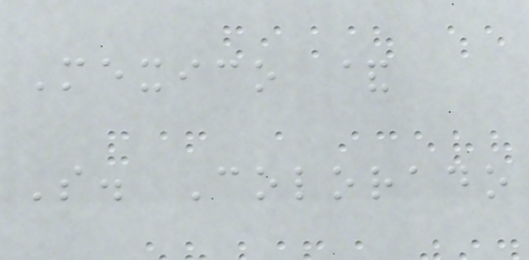Mexico &
S. Colorado
